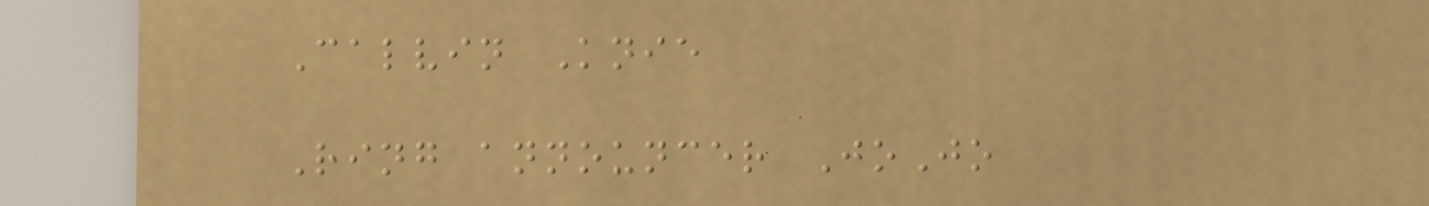Calvin Knie
Ring announcer JoJo
